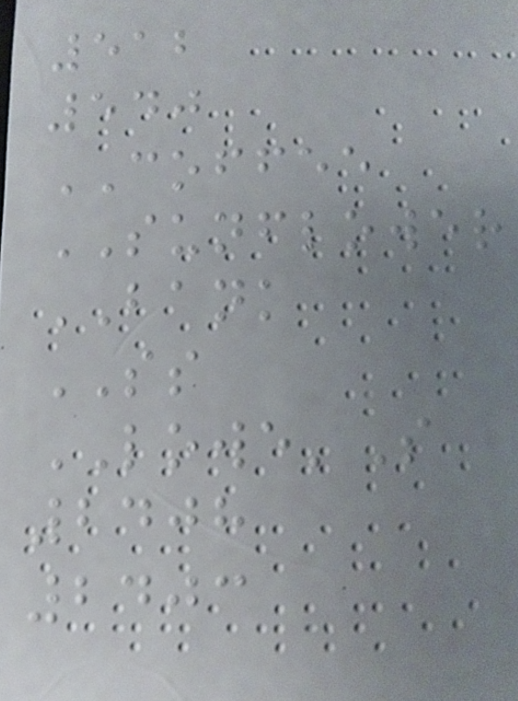512
540
COFFEE
SUNFLOWER
BANK
SS
LOWE'S
2408
2403
